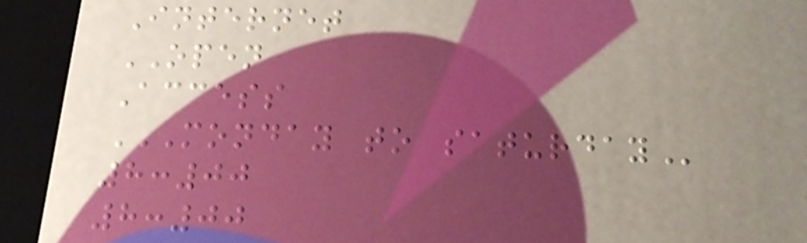Internet
OPEN
Access
MONDAY TO SATURDAY
8:00
8:00
